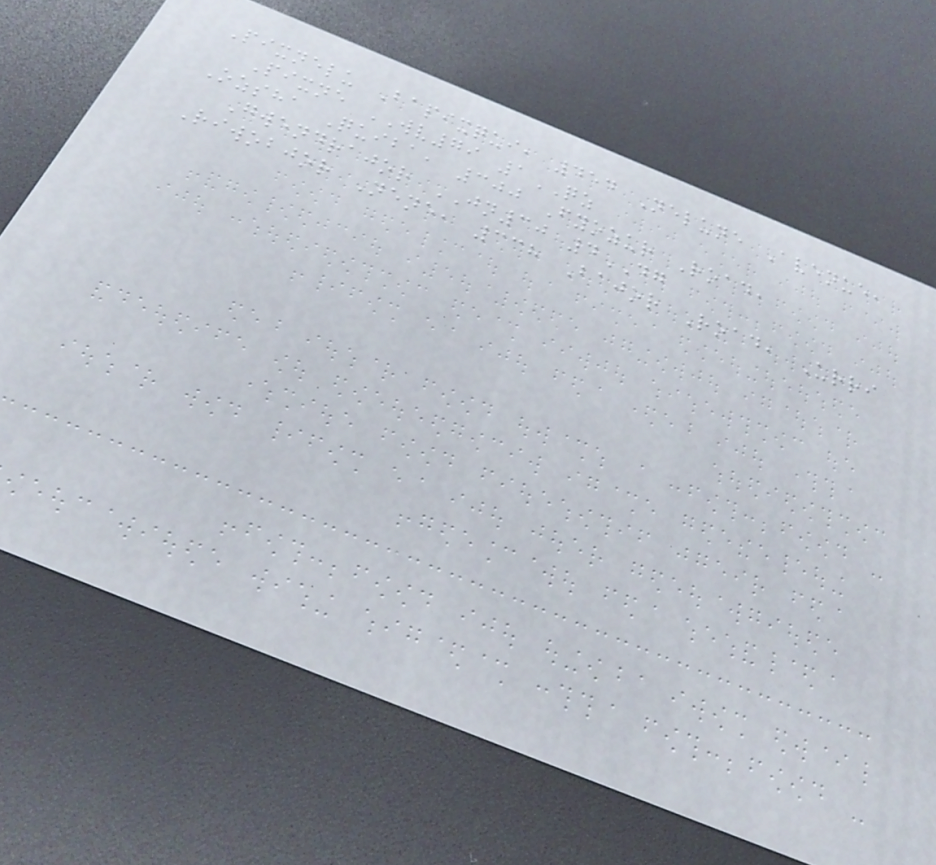Pixnelu Bapixqui, 454 Nelune Avenue,
Pixne WV79 1QZ
Ozsha Quiba, 300 Fyozur Road,
Gwendrajor JN30 4DG
Riwobjor Nene, 338 Bajor Road, Urri
